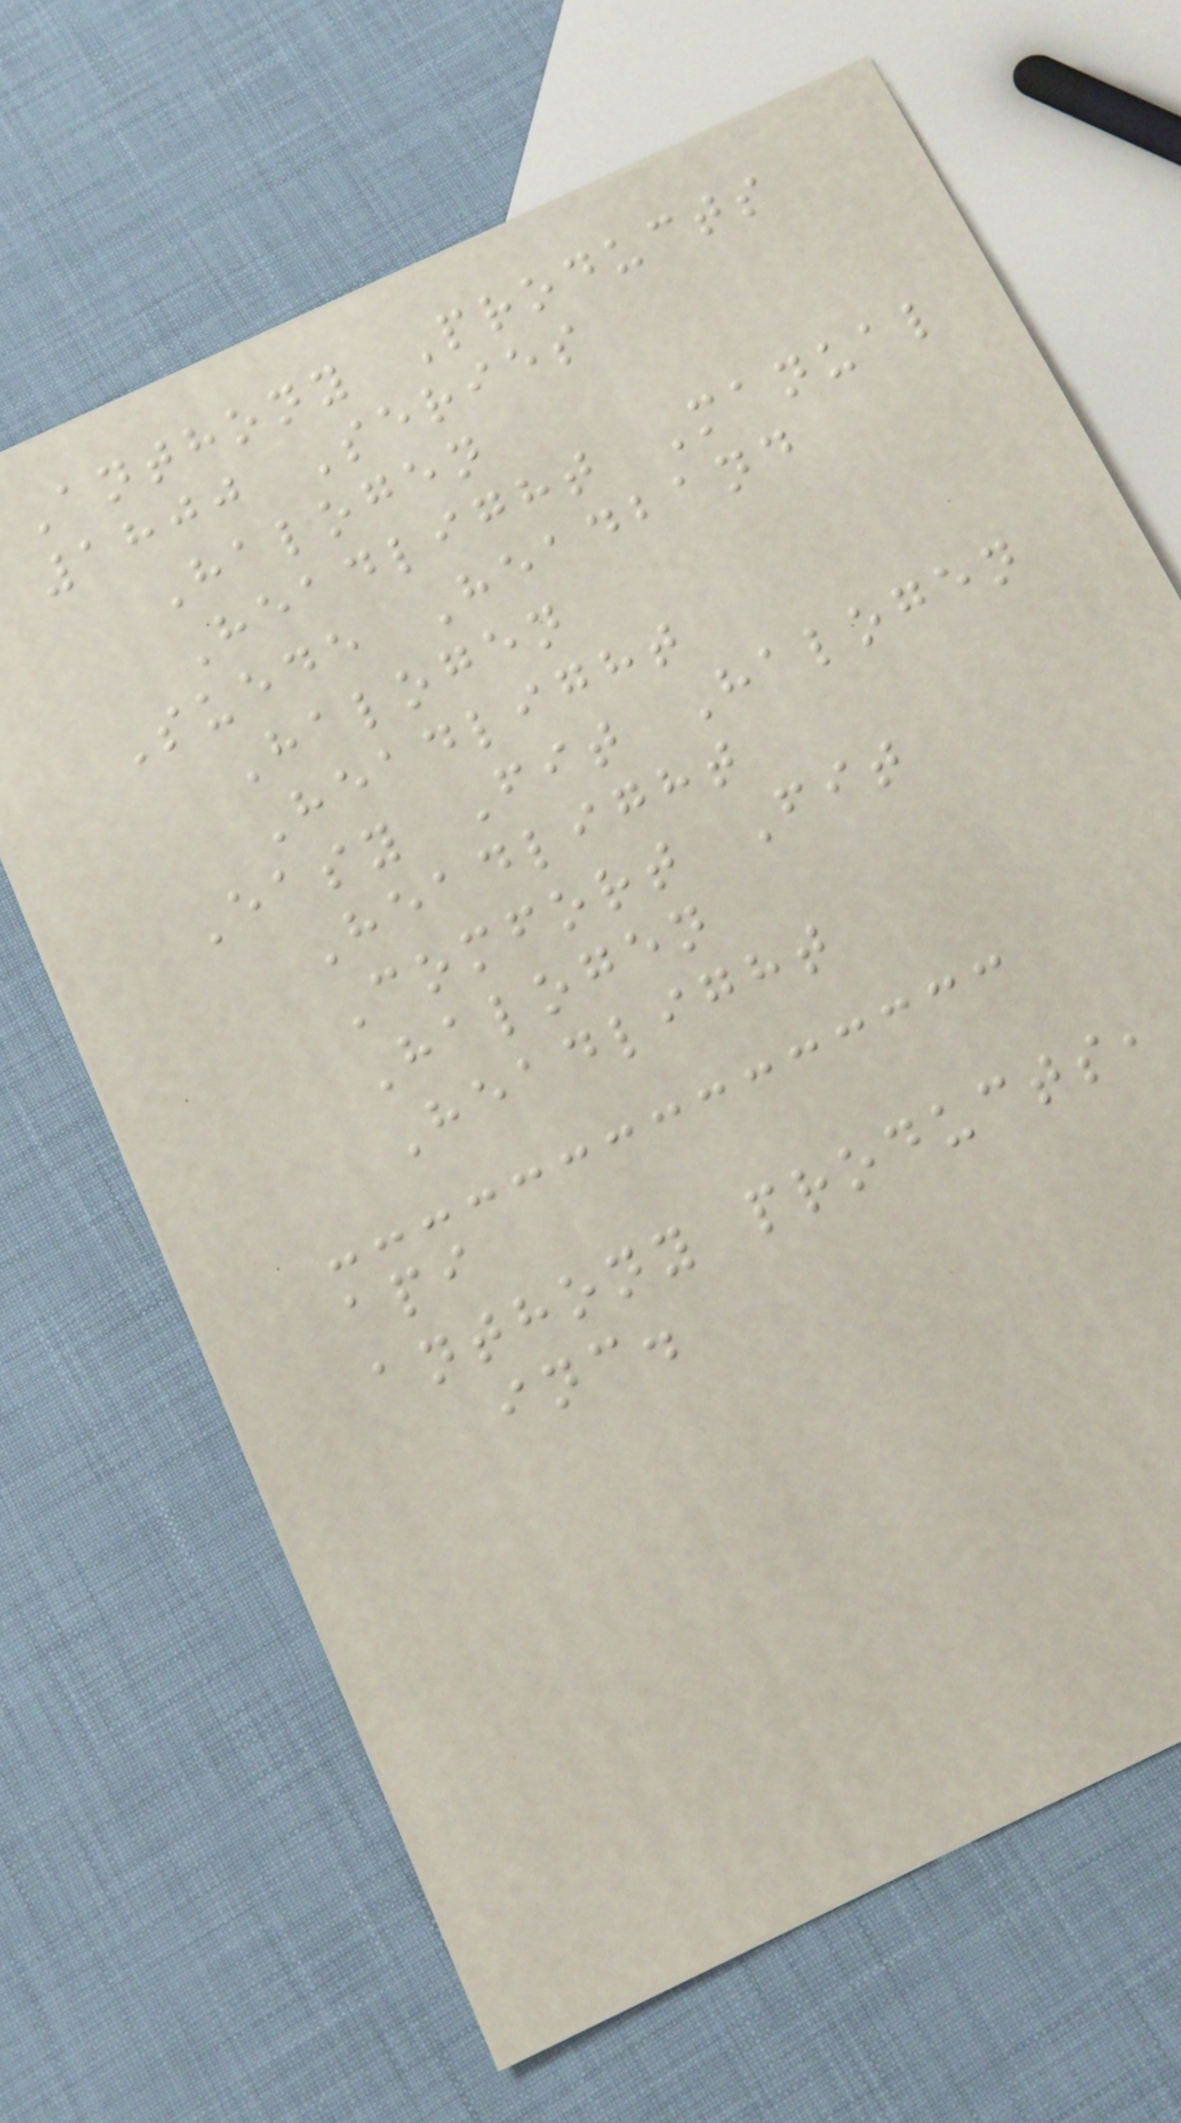Anthony Products
1800 Series
Halogen
Headlight Manual
Suede Headband
Halogen
Headlight
Easy Fit Halogen
Headlight
Comfort Fit
Halogen
Headlight
api
anthony products,
inc.
